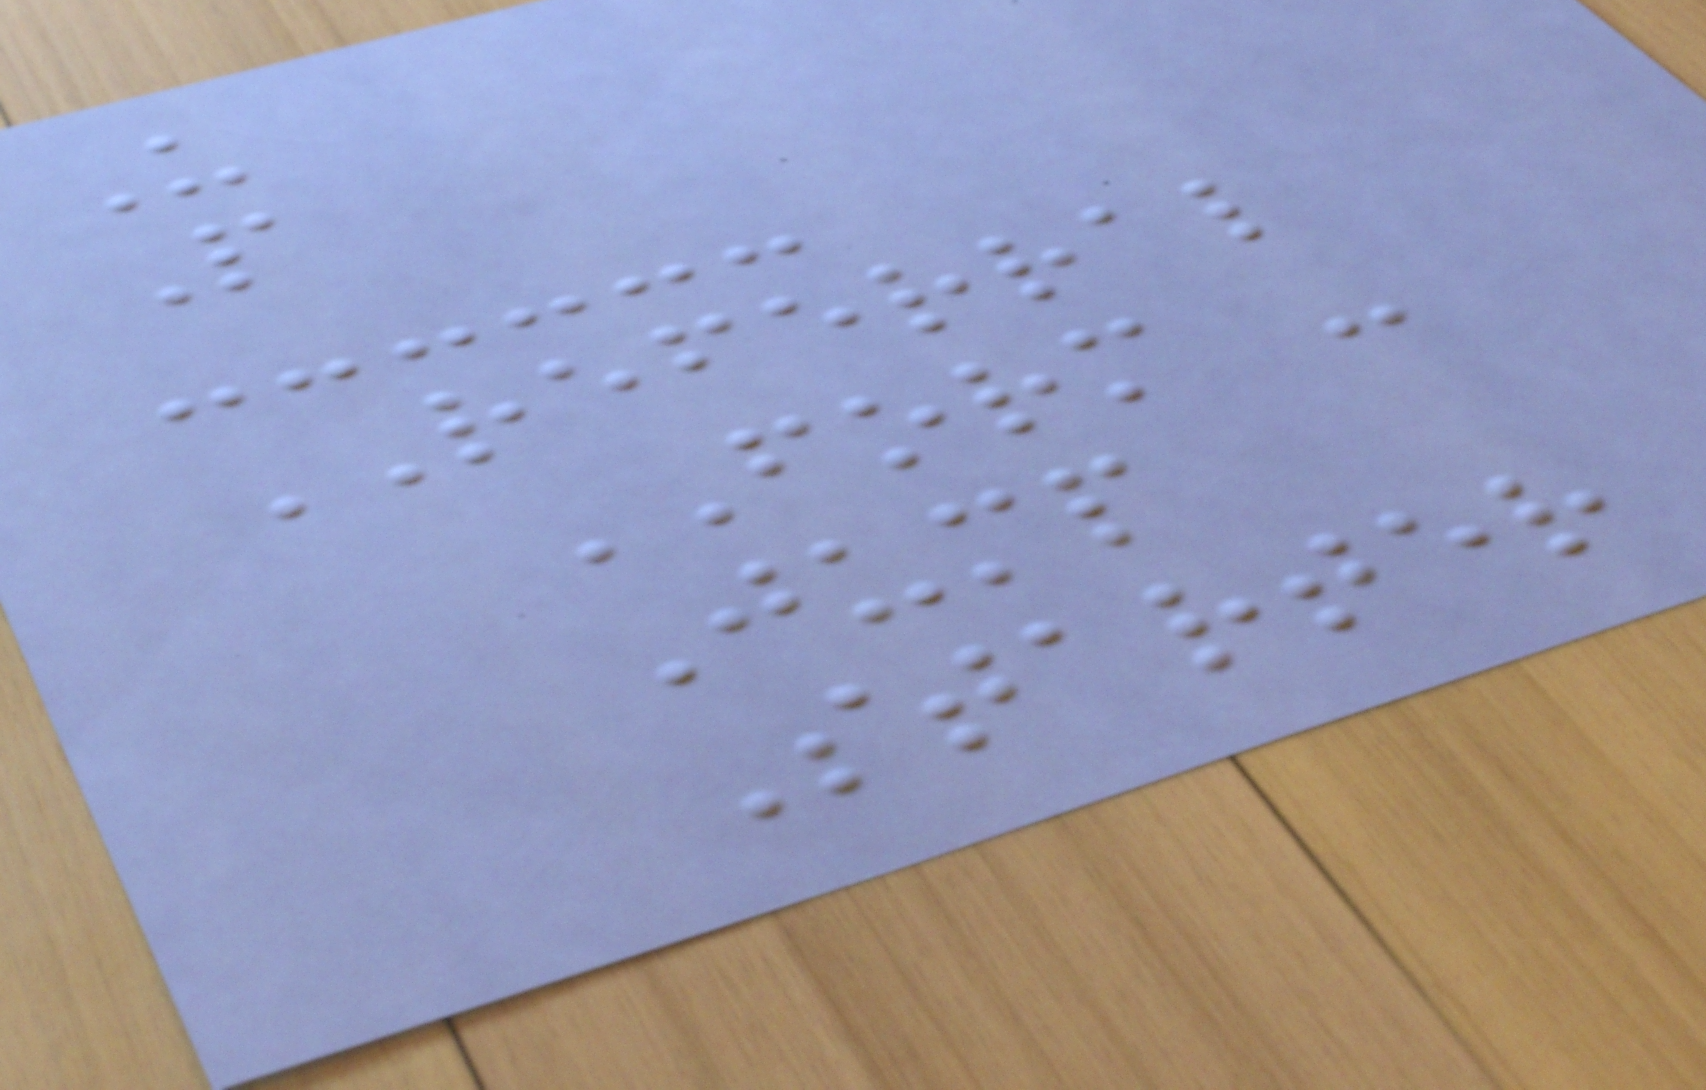U
P
REFERRAL
FORM -
Jump
Starter
